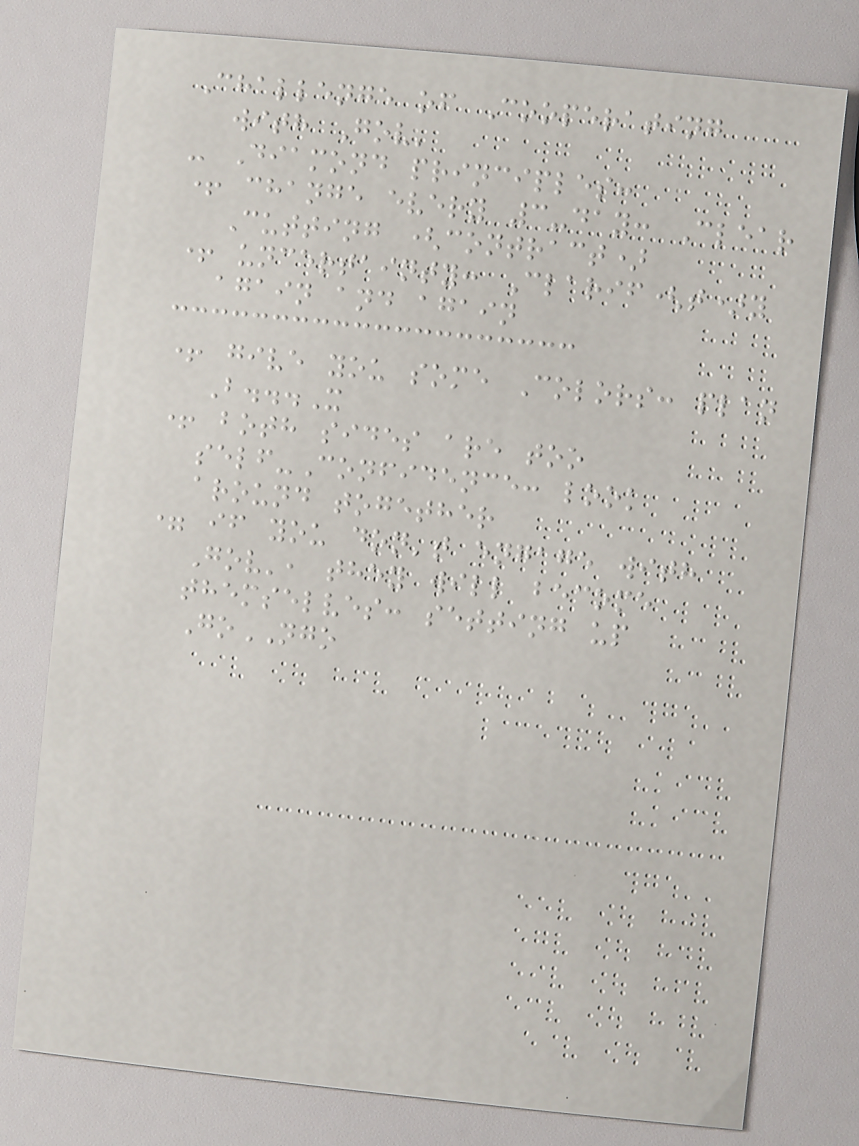Challenge of Cooperating
with Gov'
- Diamond principles:
+ change every 3-day: Clear
Cutting (contract)
+ uncertainty: Clarif(t)y
again and again
+ give you some Colors: plan
B...X
+ both sides are too
self-Confidence: look
around together
= if you don't engage with
Gov', they will become
themselves: setting up
GoNGO
